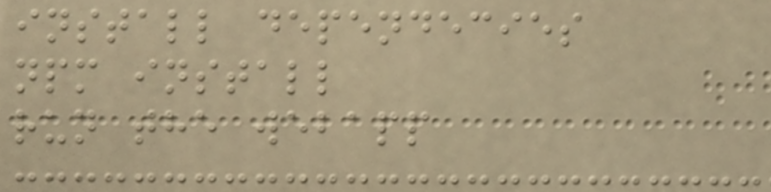install dependecies
npm install
run the webapp
